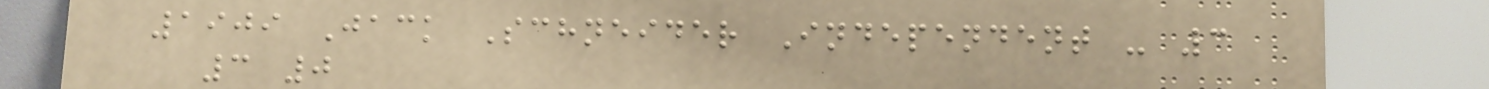1909 Jack Schneider Independent - 3
3 0
